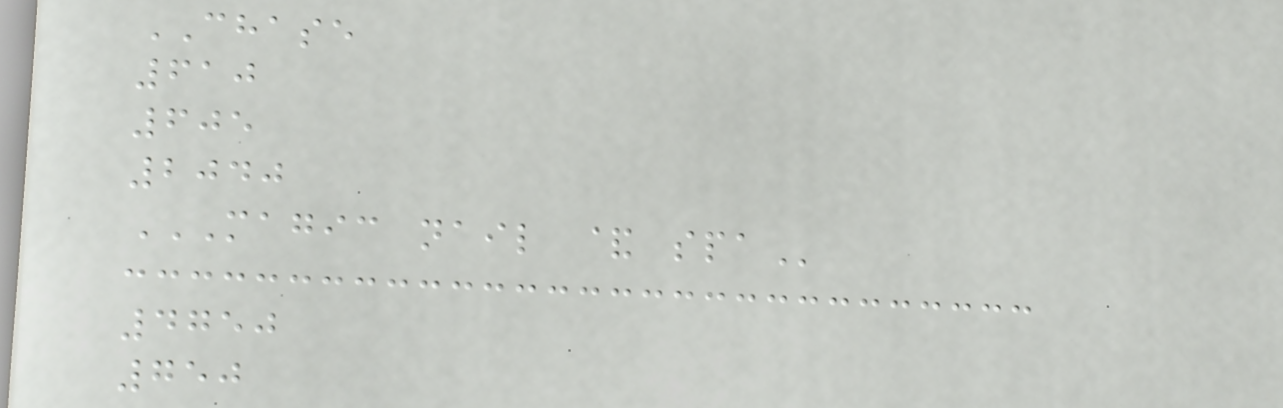CHASE
610
605
2040
MAGIC NAIL & SPA
4750
750
